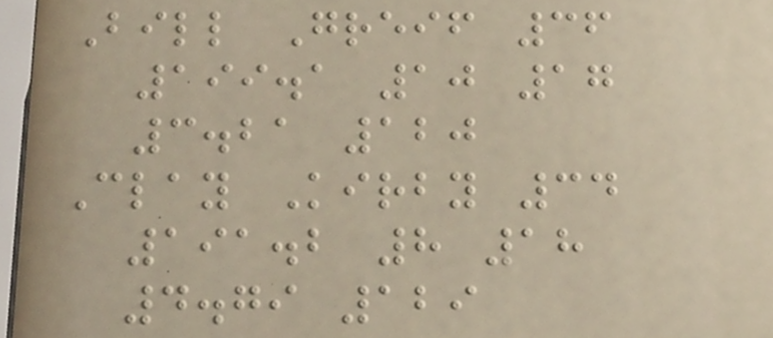Bill Greif 36
199.1 10 17
3.21 120
Clay Kirby 34
191.2 8 18
4.79 129
